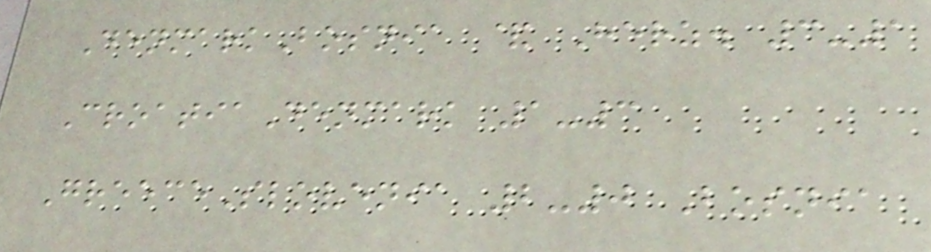DenmarkBosnia & Herz. 3-1
CroatiaDenmark 1-3
GreeceSlovenia 2-0 Bosnia
